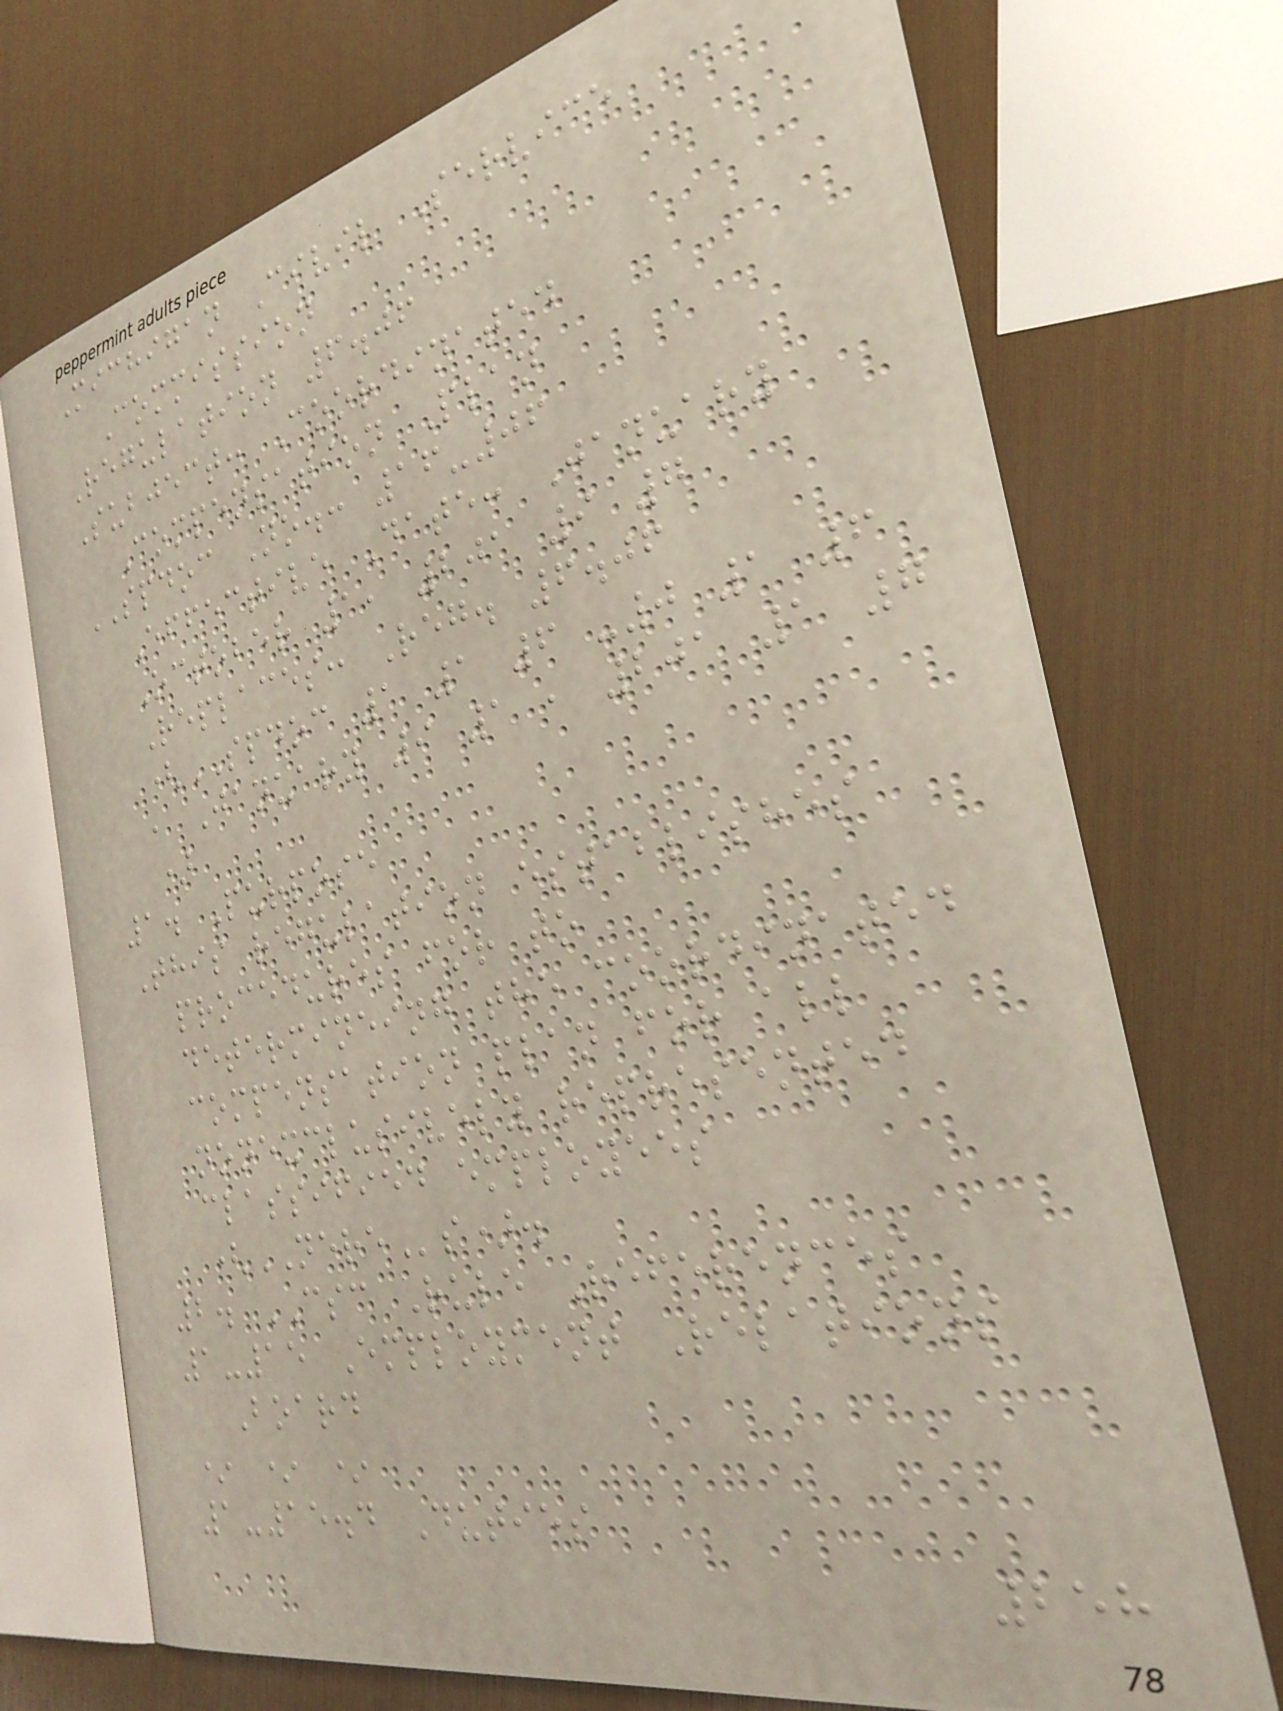Michigan Civil Service
Commission
Regulation 6.06
Subject: Coordinated
Compensation Plan
SPDOC No.: 16-06
Effective Date: January
October 1, 201 9 7
Replaces: Reg. 6.06
(SPDOC 1 1 6 -0 1 6
, January 9 1 , 201 1 7
)
1. Purpose
This regulation establishes
procedures for to
determineing the coordinated
compensation plan for all
nonexclusively represented
classified employees
(NEREs).
2. CSC Rule References
1-15 Employment Relations
Board
* * *
1-15.4 Duties
258
